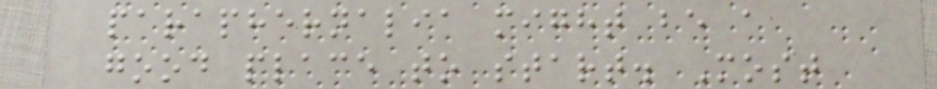paraphernalia might be a
good place to start. Most
